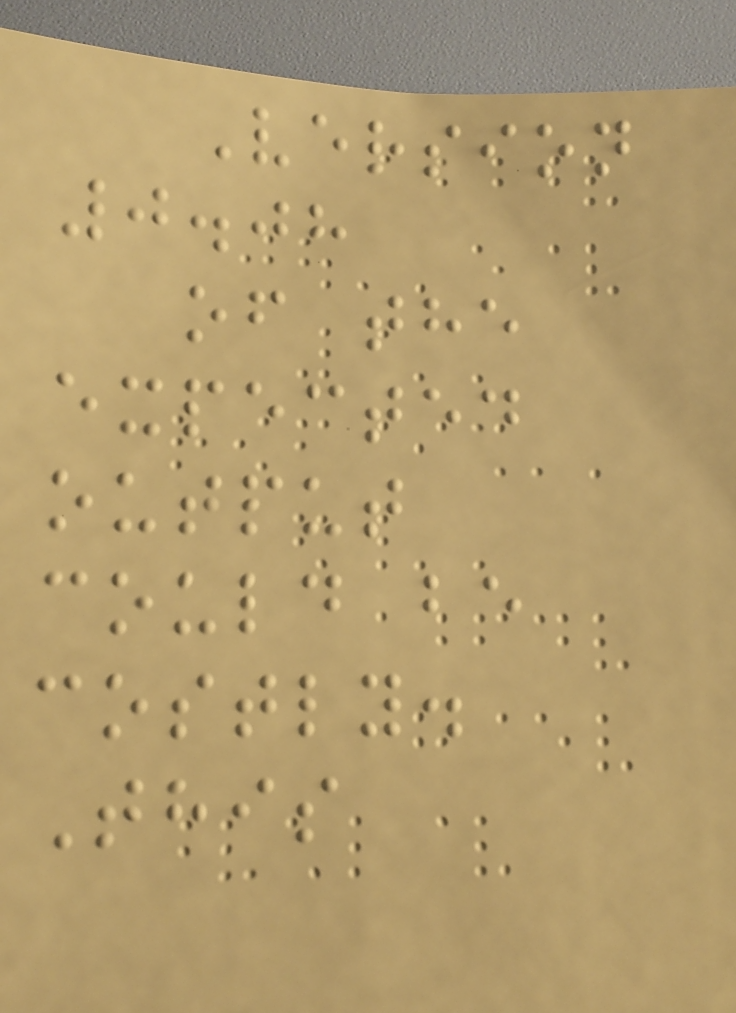Version
0.08
of the
expected
output
could be
costly.
This
